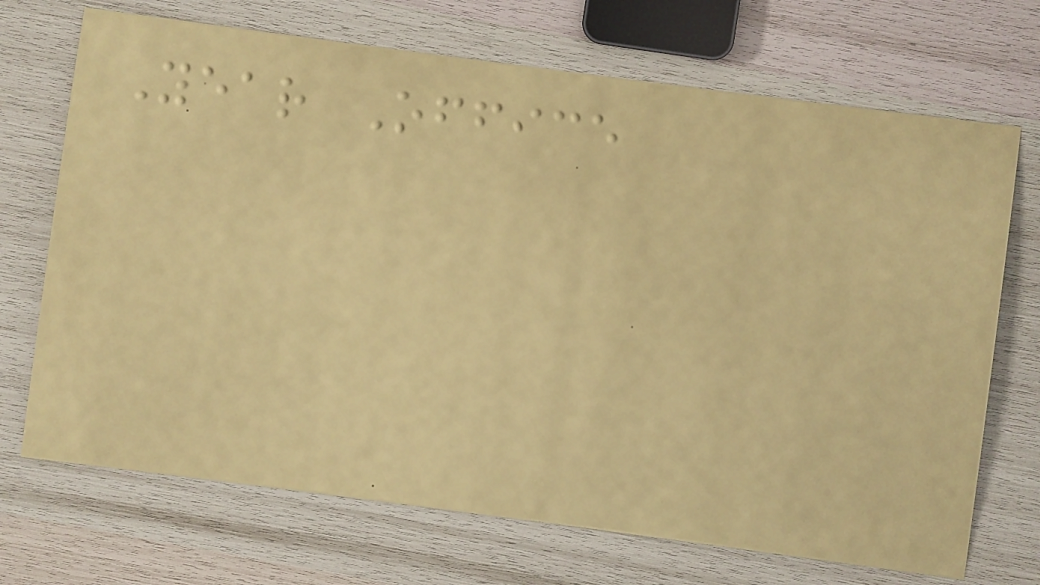Year Office
